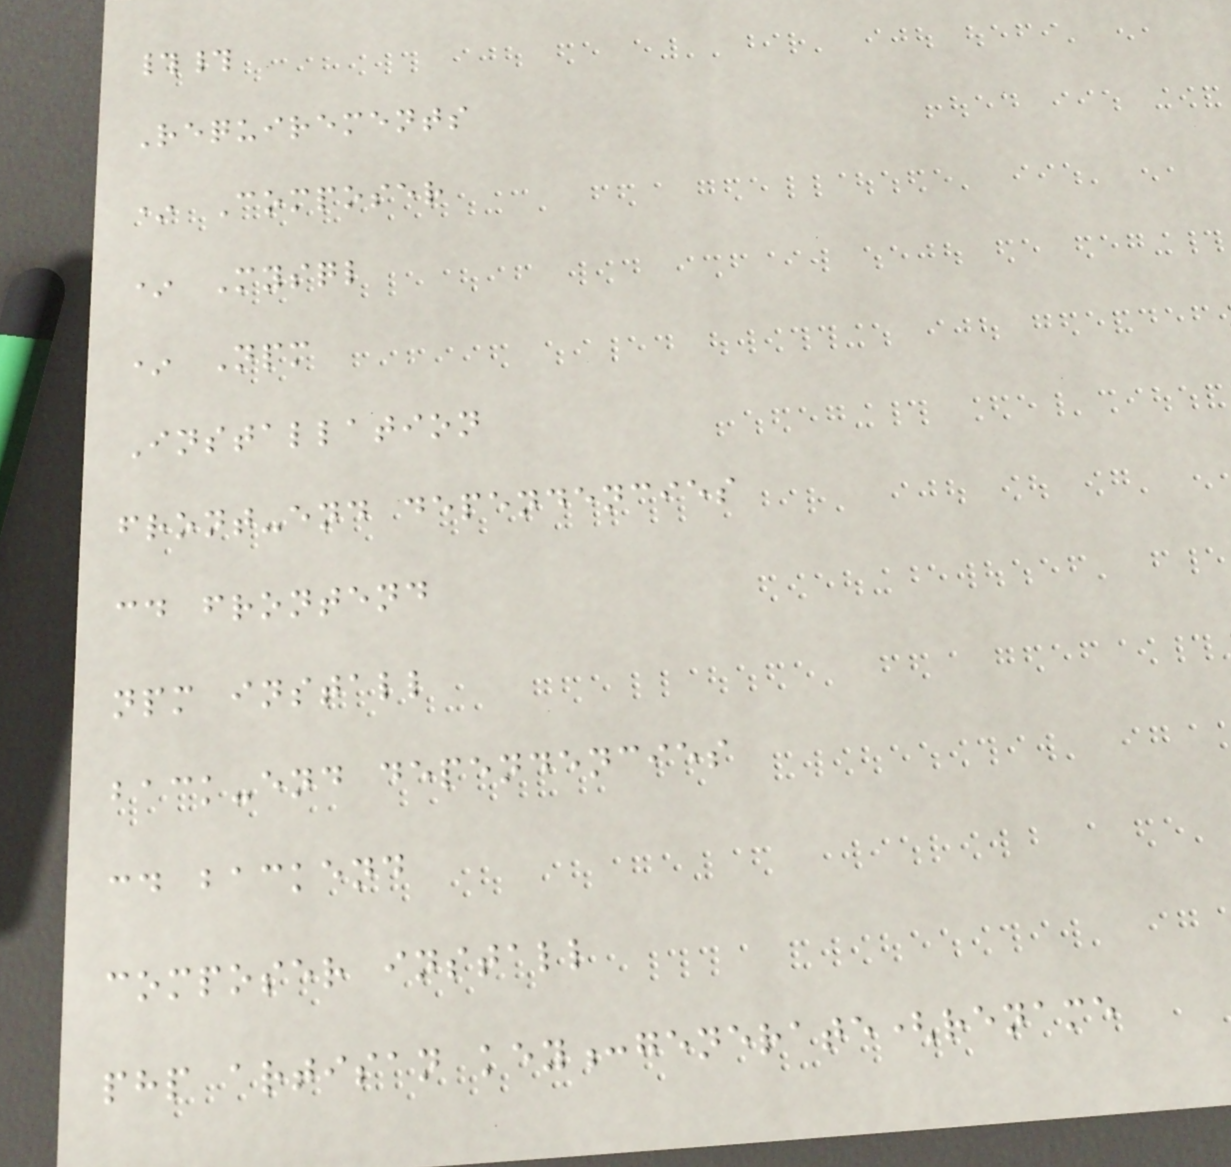##
Requirements
* Composer
* Mysql
* Npm
Installation
front-end dependencies
cd frontend
npm install
back-end dependencies
cd backend
composer install
php artisan key:generate(rename
